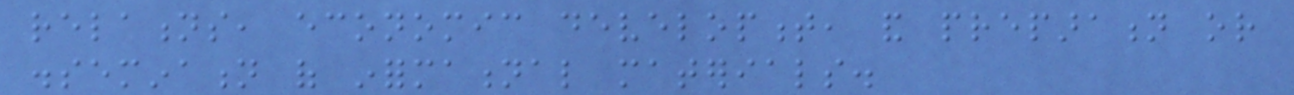relations, economic development, and preparation or
dissemination of informational materials.
